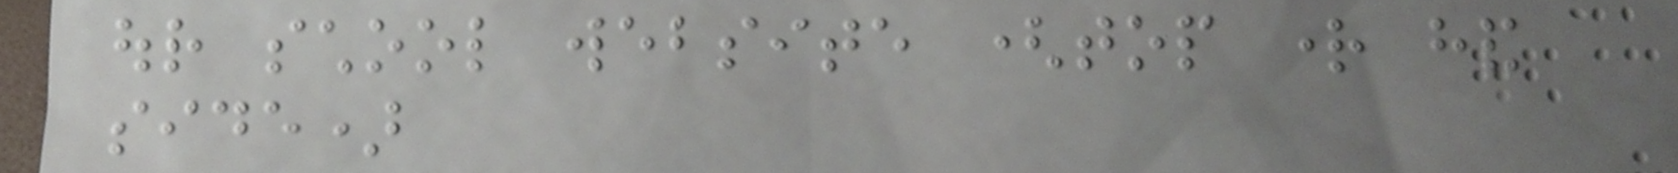our school website (top right hand
side)
